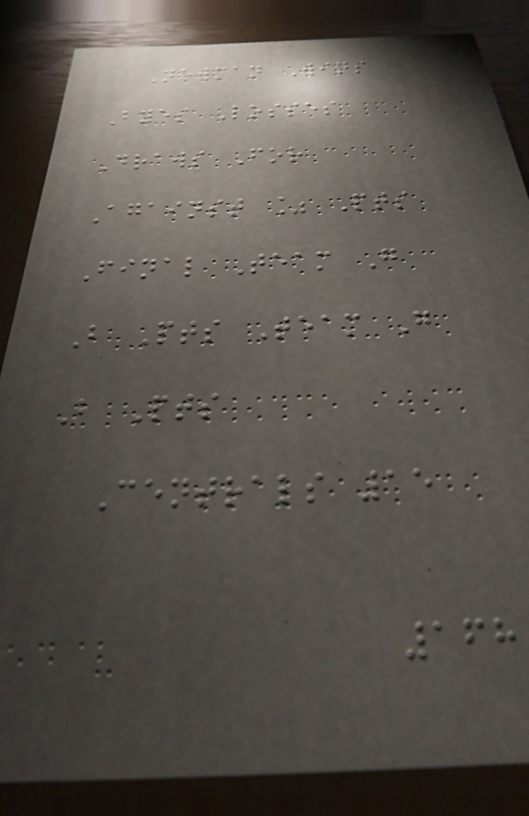Newman Wins
Byes Losses
Draws For
Against % Pts
Final Team G
B Pts Team G
B Pts
Centrals 15
168
